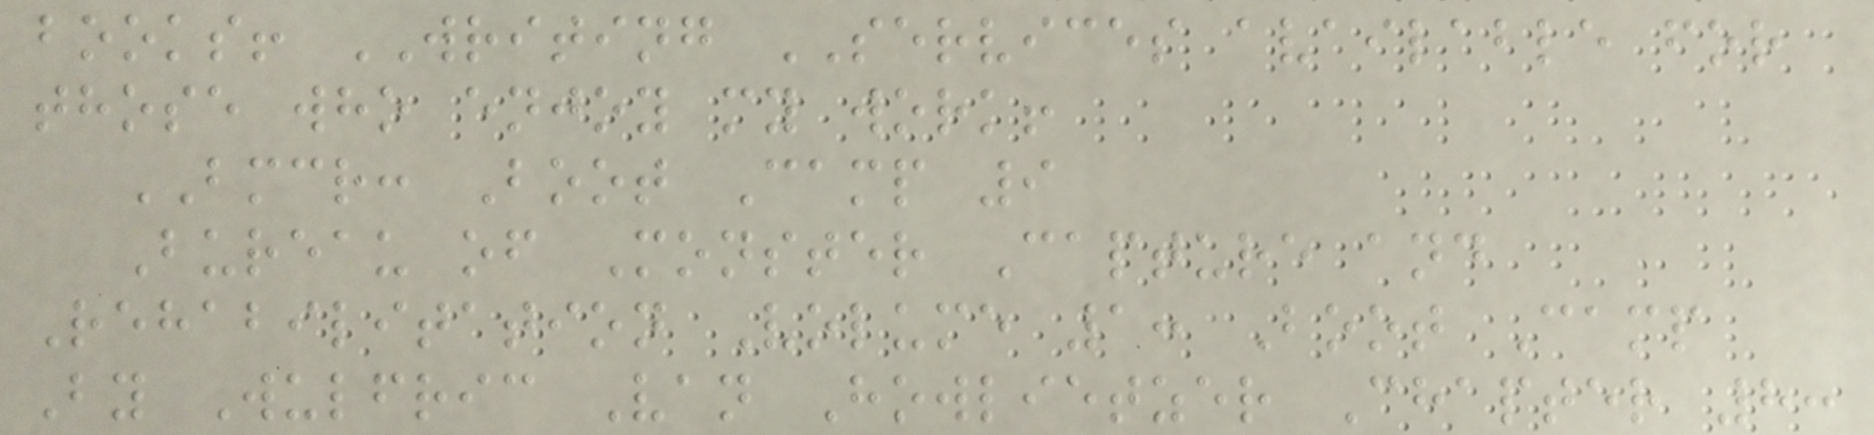books! WRITING SERVICES available for
those who enjoy my work!
BMCR: Boot Camp 9
Bureau of Monster Capture and
Rehabilitation Volume 1: Boot Camp
By Wulfric Van Howlietzer Chapter 8:
